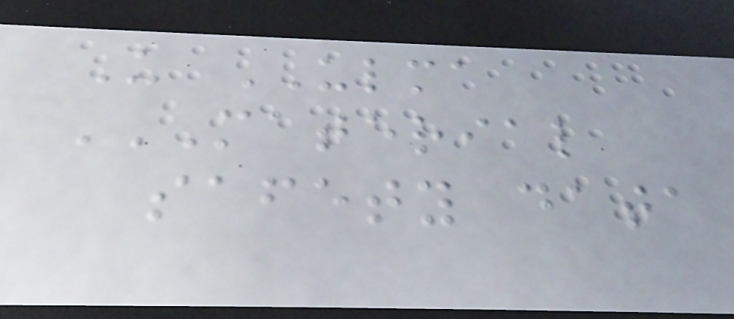U ULMA
MATERIAL
SAFETY DATA
